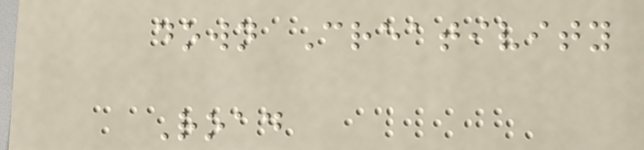down Creativity
Road
